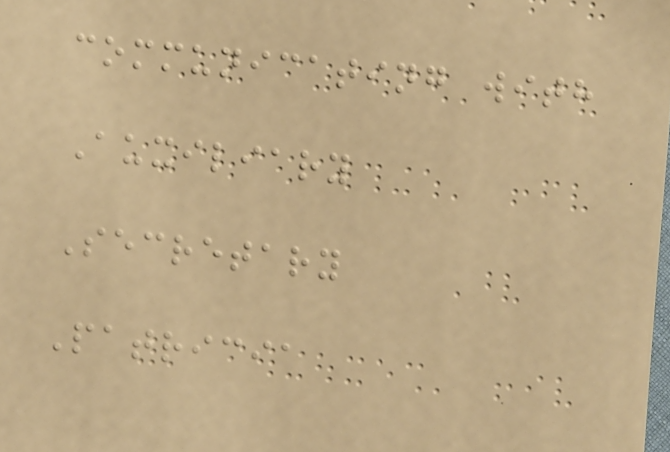communicating with
Auxiliary
Secretary
Patricia
